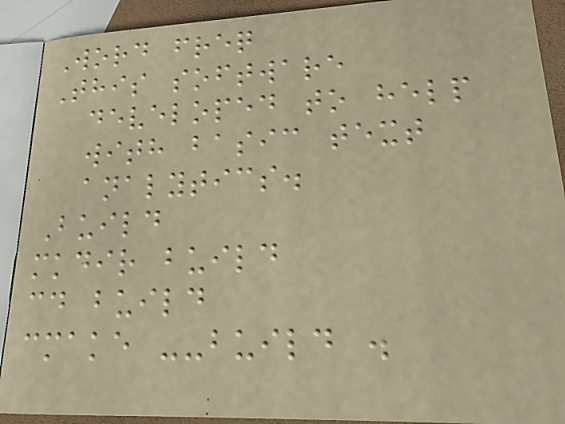Word freq
This software
developed to help
with basic text
analytics.
Build
mkdir build
cd build
cmake --build .
